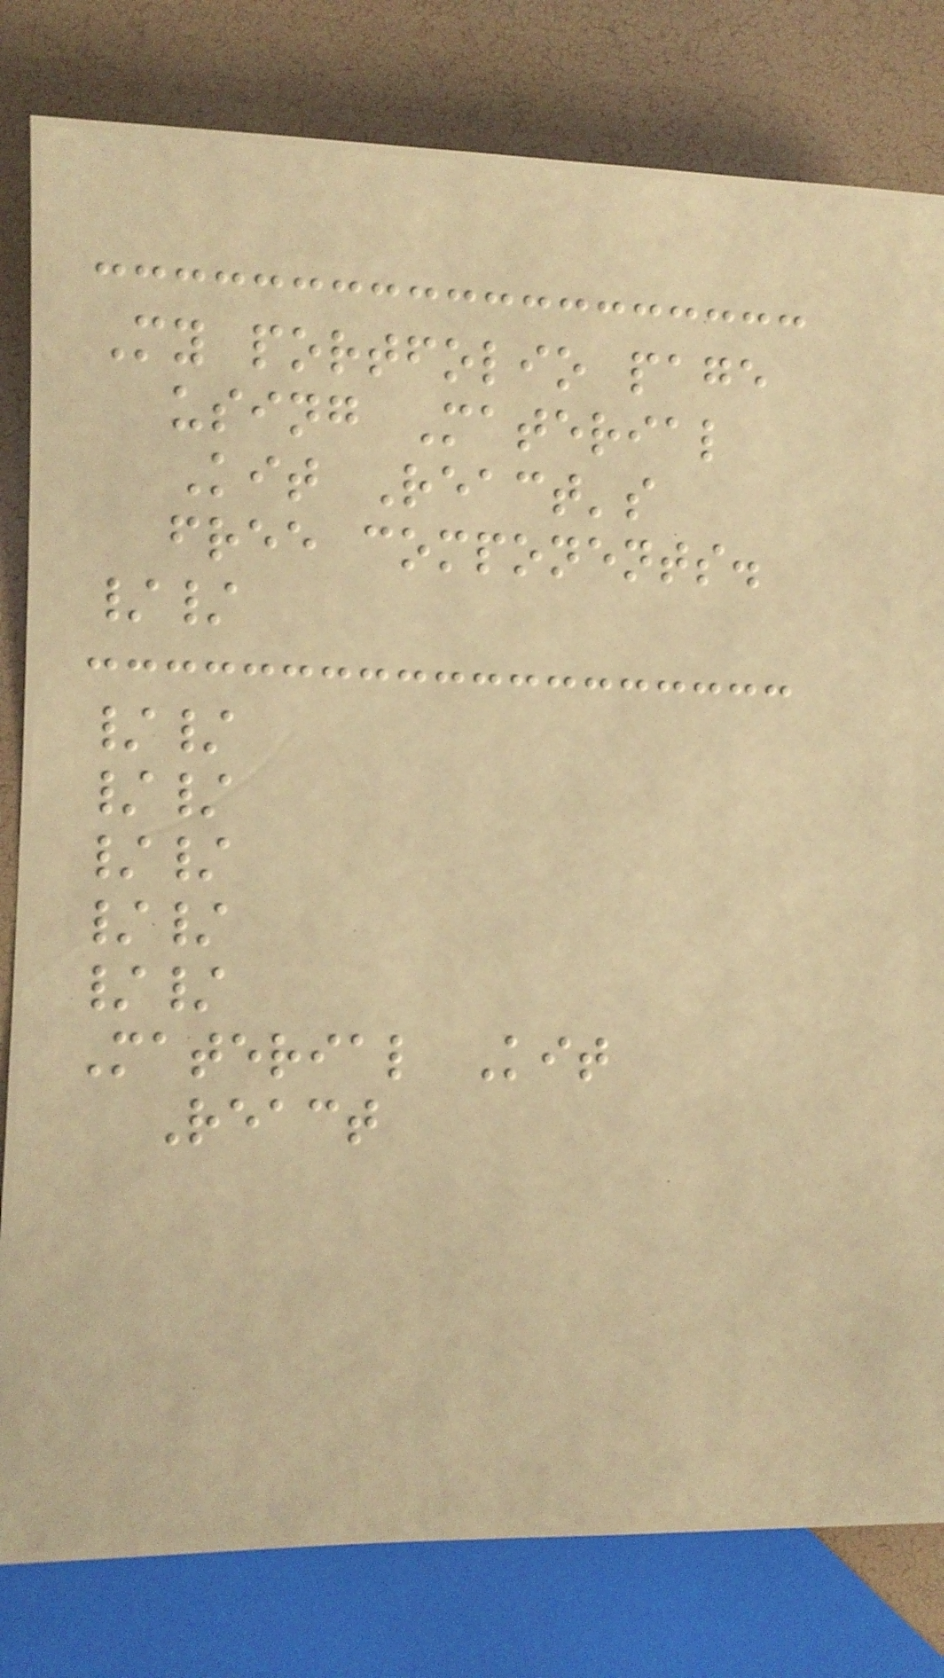My portfolio page
using Material
Kit React's
free components.
//
//
//
//
//
//
Material Kit
React
